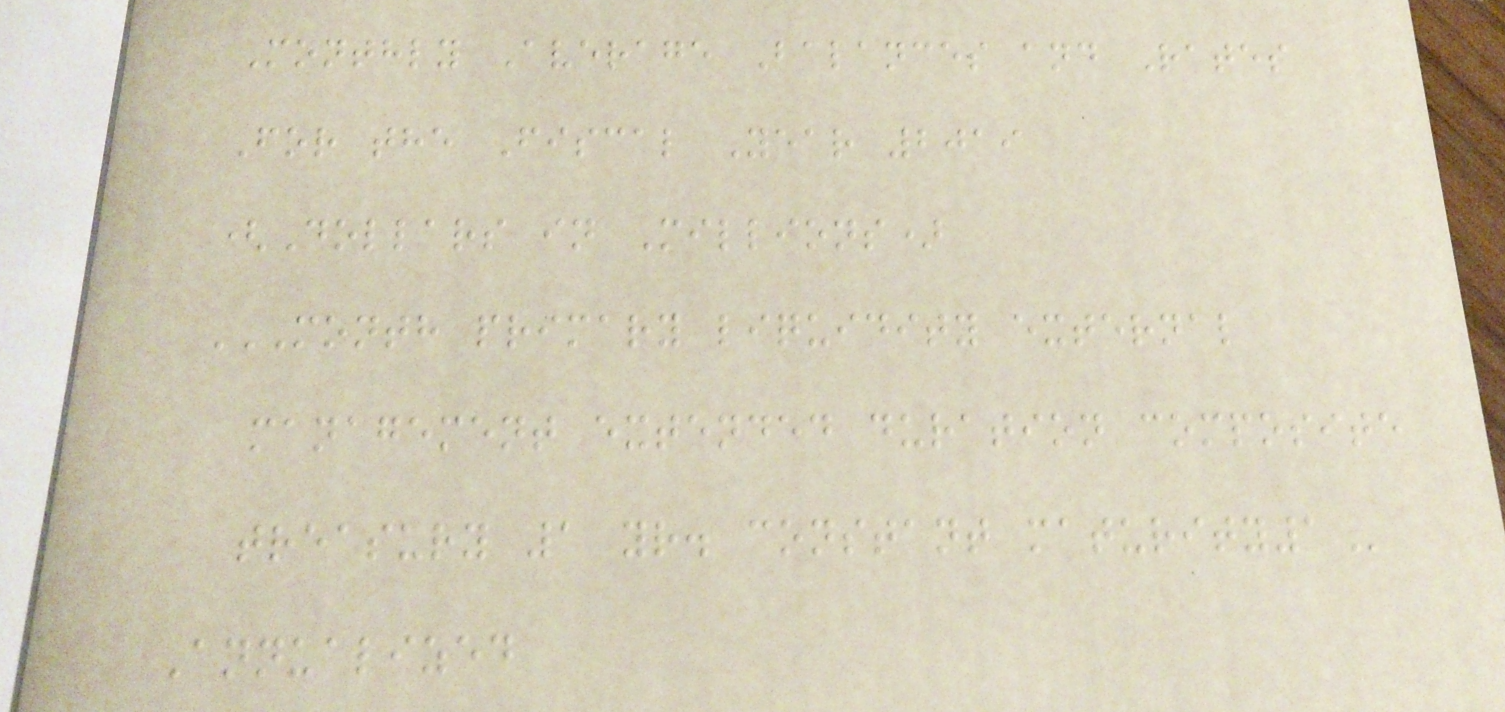Monthly Average Balances and Rates
For the Fiscal Year 2019
(Dollars in Millions)
MONTH PRIMARY LIQUIDITY EXTERNAL
MANAGEMENT EXTENDED DURATION COMPOSITE
TREASURY 1 YR. CONSTANT MATURITY1
Annualized
